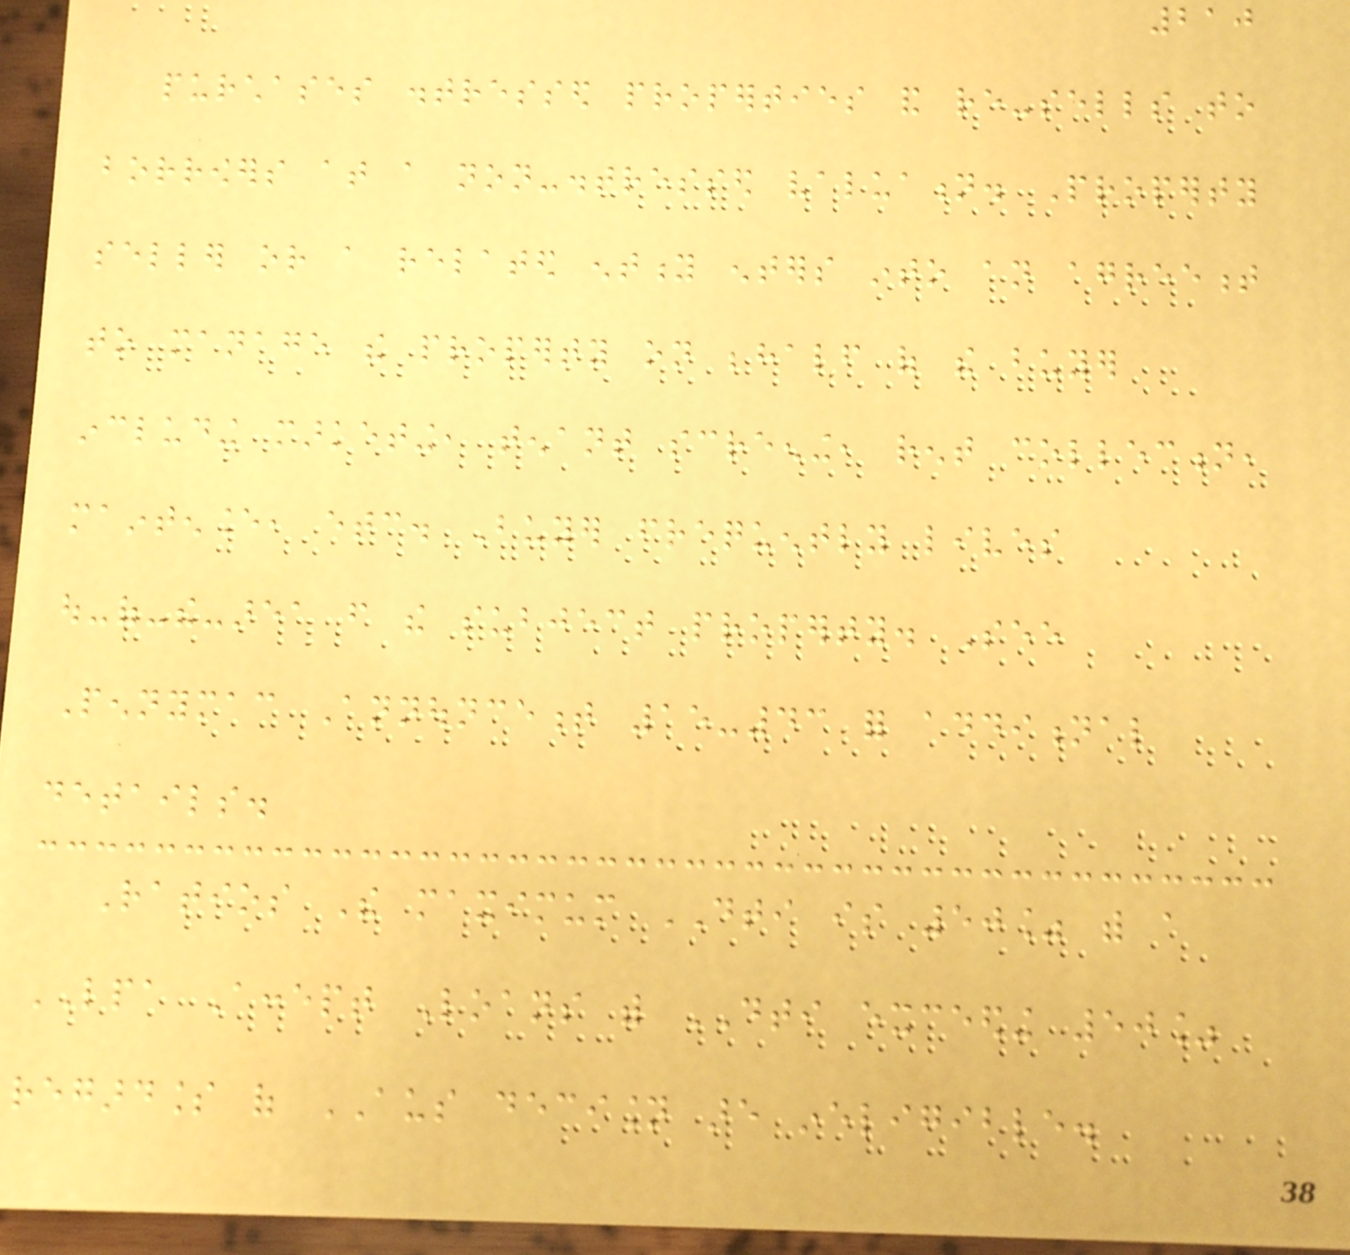210
purchases distressed properties and re-sells to
borrowers at a non-distressed valuation. Property
seller or a related entity enters into an agreement
to manage the property on behalf of the buyer
including marketing, tenant screening, rent collection,
maintenance, etc. Buyer frequently lives
out-of-the-area from the subject property. See
Pennymac Announcement 15-43 for additional
details.
Ratios The maximum DTI is 50% with a
LPA Accept Loans with DTI exceeding 50%
regardless of AUS decision are ineligible.
